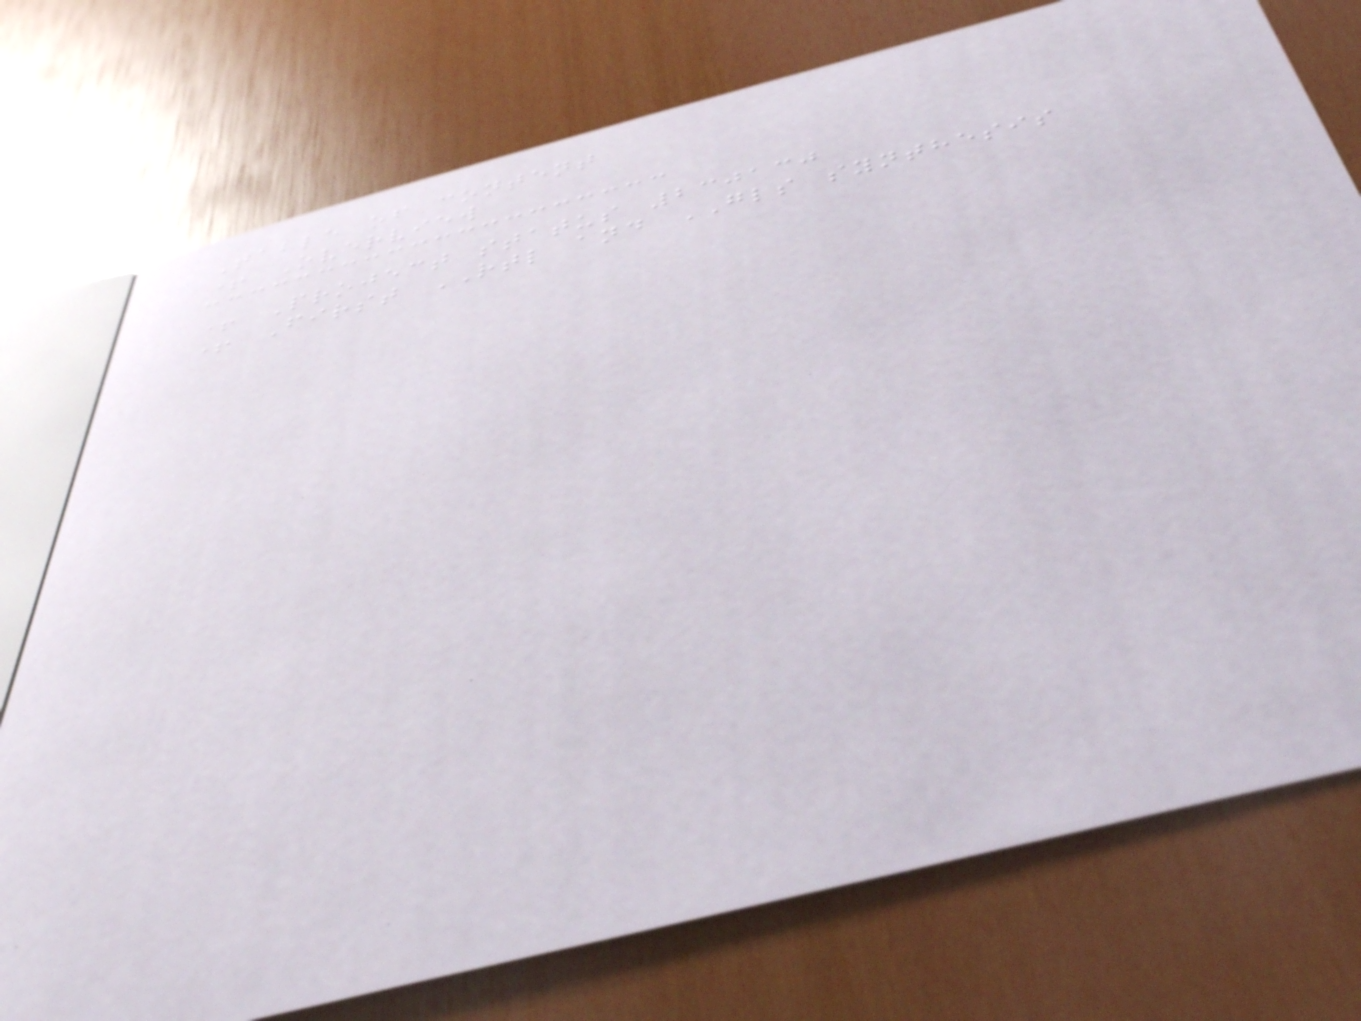Table of content
+ Overview
+ Project status 230130
+ First RTL and GLS synthesis
